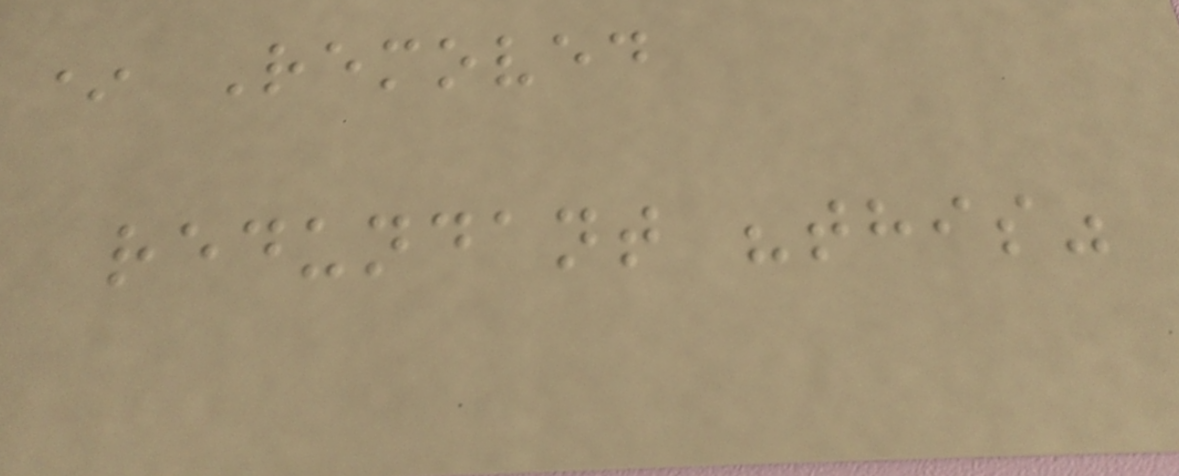* Removed
redundant "this"
